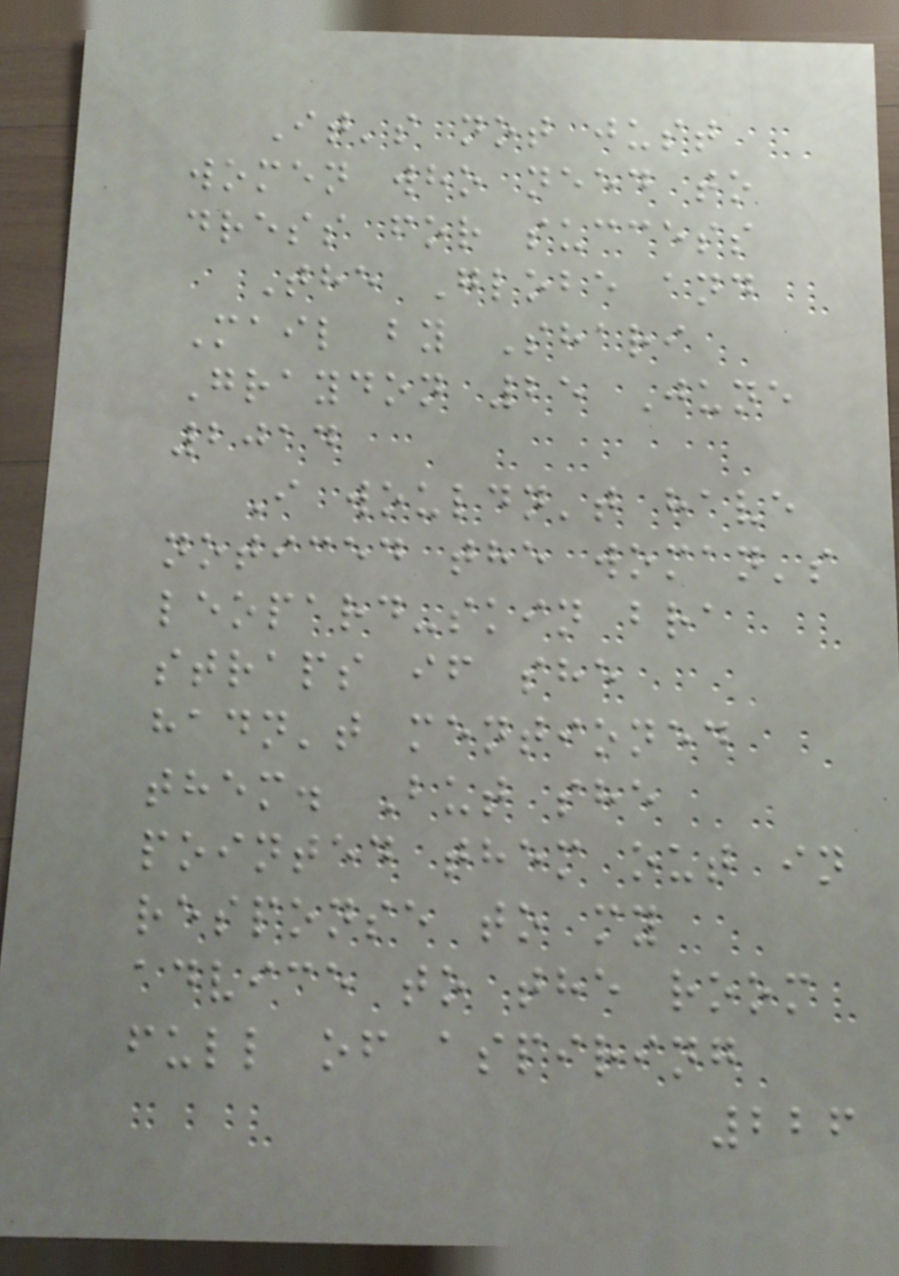It's not just
women who need to
dress for success
The Globe and
Mail by Shari
Graydon 25 June
2014
I wouldn't have
noticed the woman's
leopard-skin bra
straps if she
hadn't mentioned
them. But she
pointed them out in
response to my
advice to the room
full of aspiring
226
